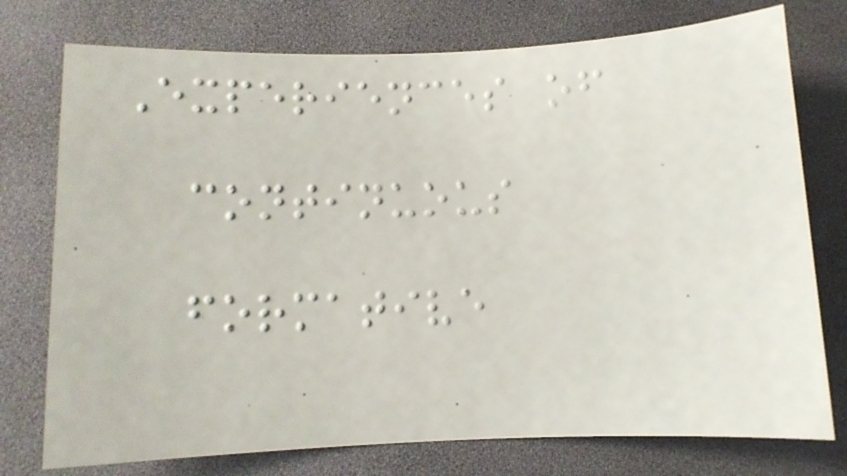Experiences of
continuous
formative
